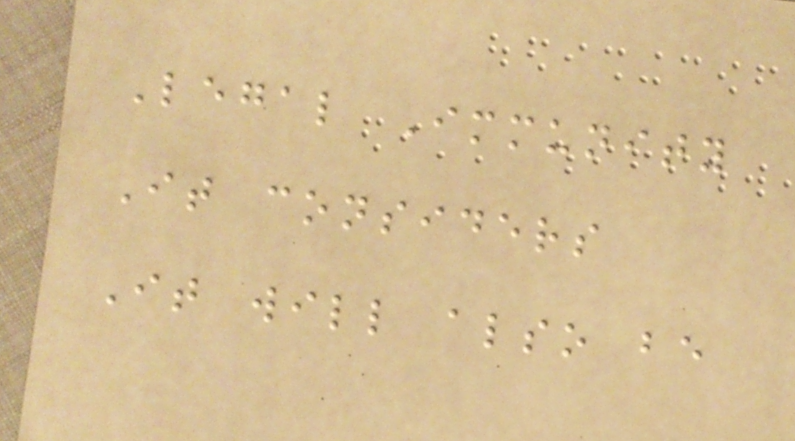Legal Immunity
It considers
It will also be
